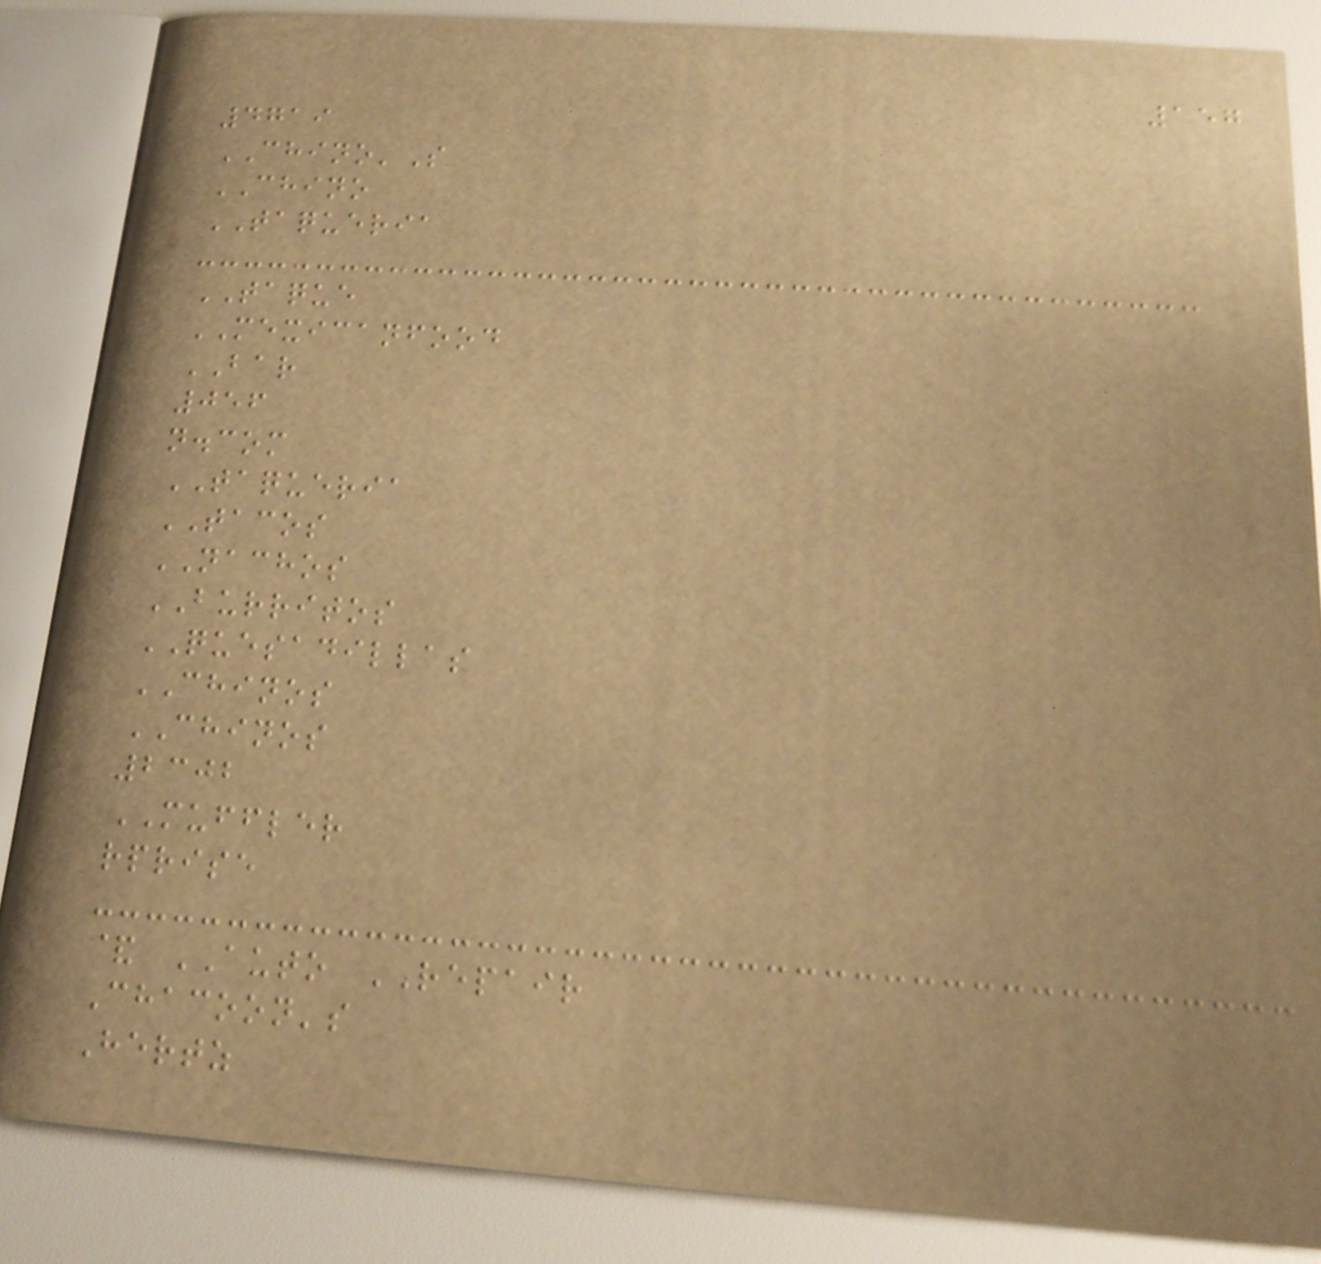157
4719
CHINO'S
CHINO
TAQUERIA
TAQUE
MEXICANFOOD
BAR
056
n.com
TAQUERIA
TACOS
NACHOS
BURRITOS
QUESADILLAS
CHINOS
CHINOS
2302
MUFFLER
rprise
& AUTO REPAIR
Chacoon's
Hertz
